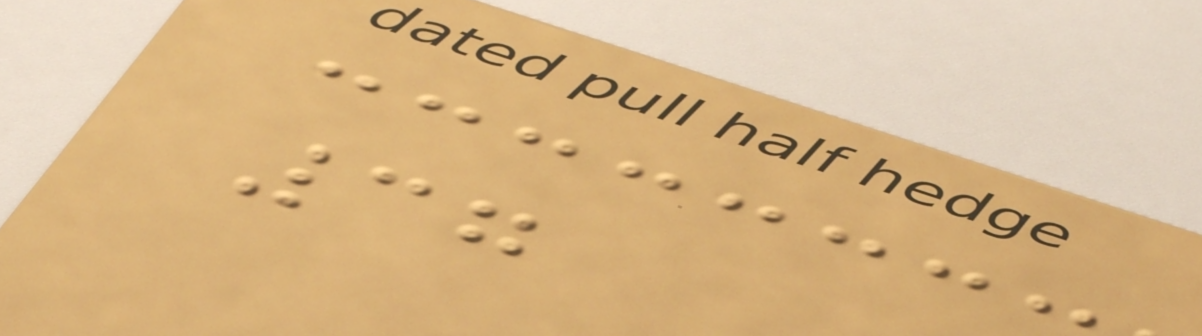37
